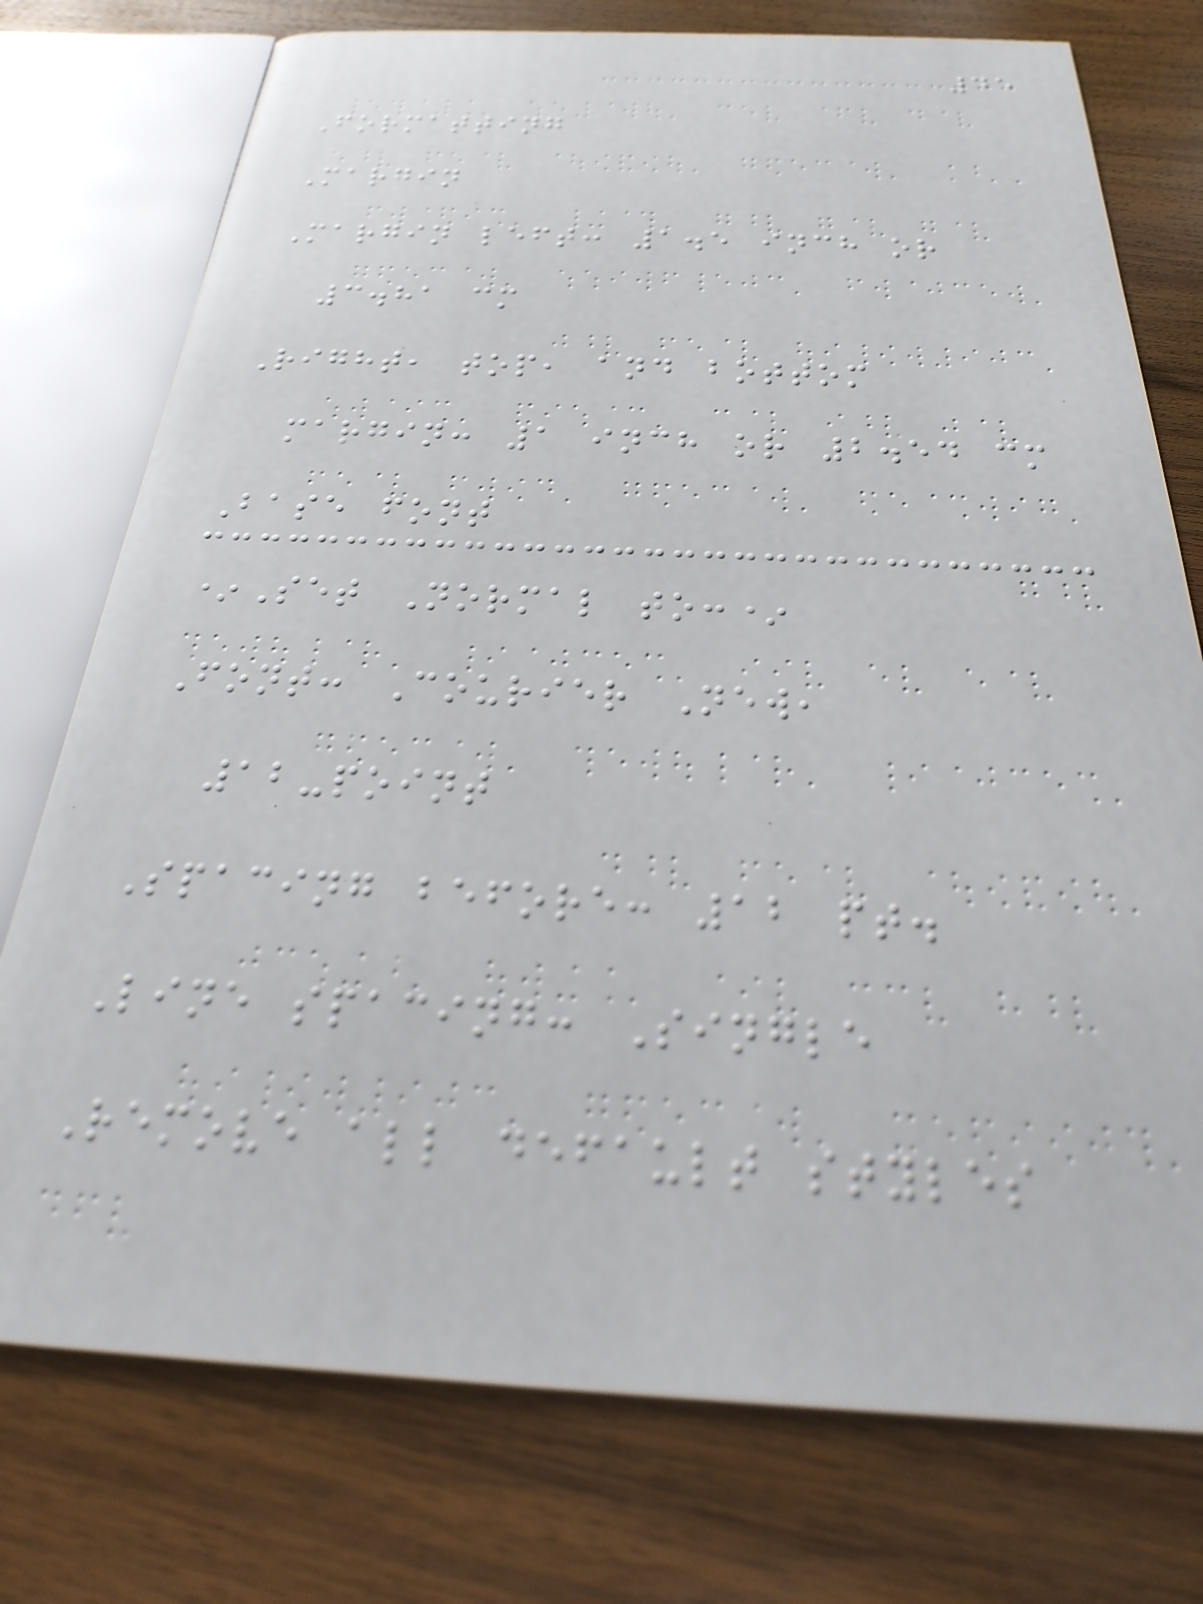45
Formatting
Margin
Margin left: 1.5 inch or
3.81 cm
Right, top, and bottom
margin: 1 inch or 2.54 cm
Base font
*Set Normal to:*
Font: Courier New,
12-point
Spacing before: 12 pt.
Line spacing: Single
Remove all default styles
